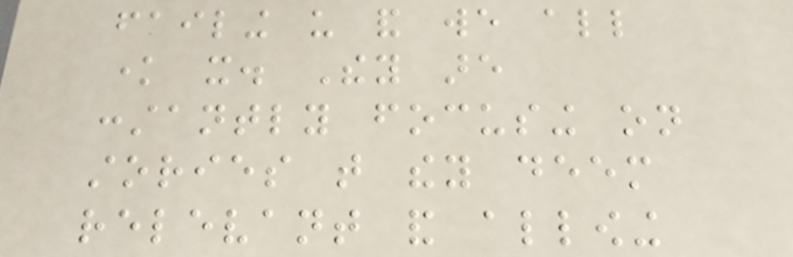failing us and we all
know it. They are
constantly focusing on
stories that they deem
relevant and allowing
